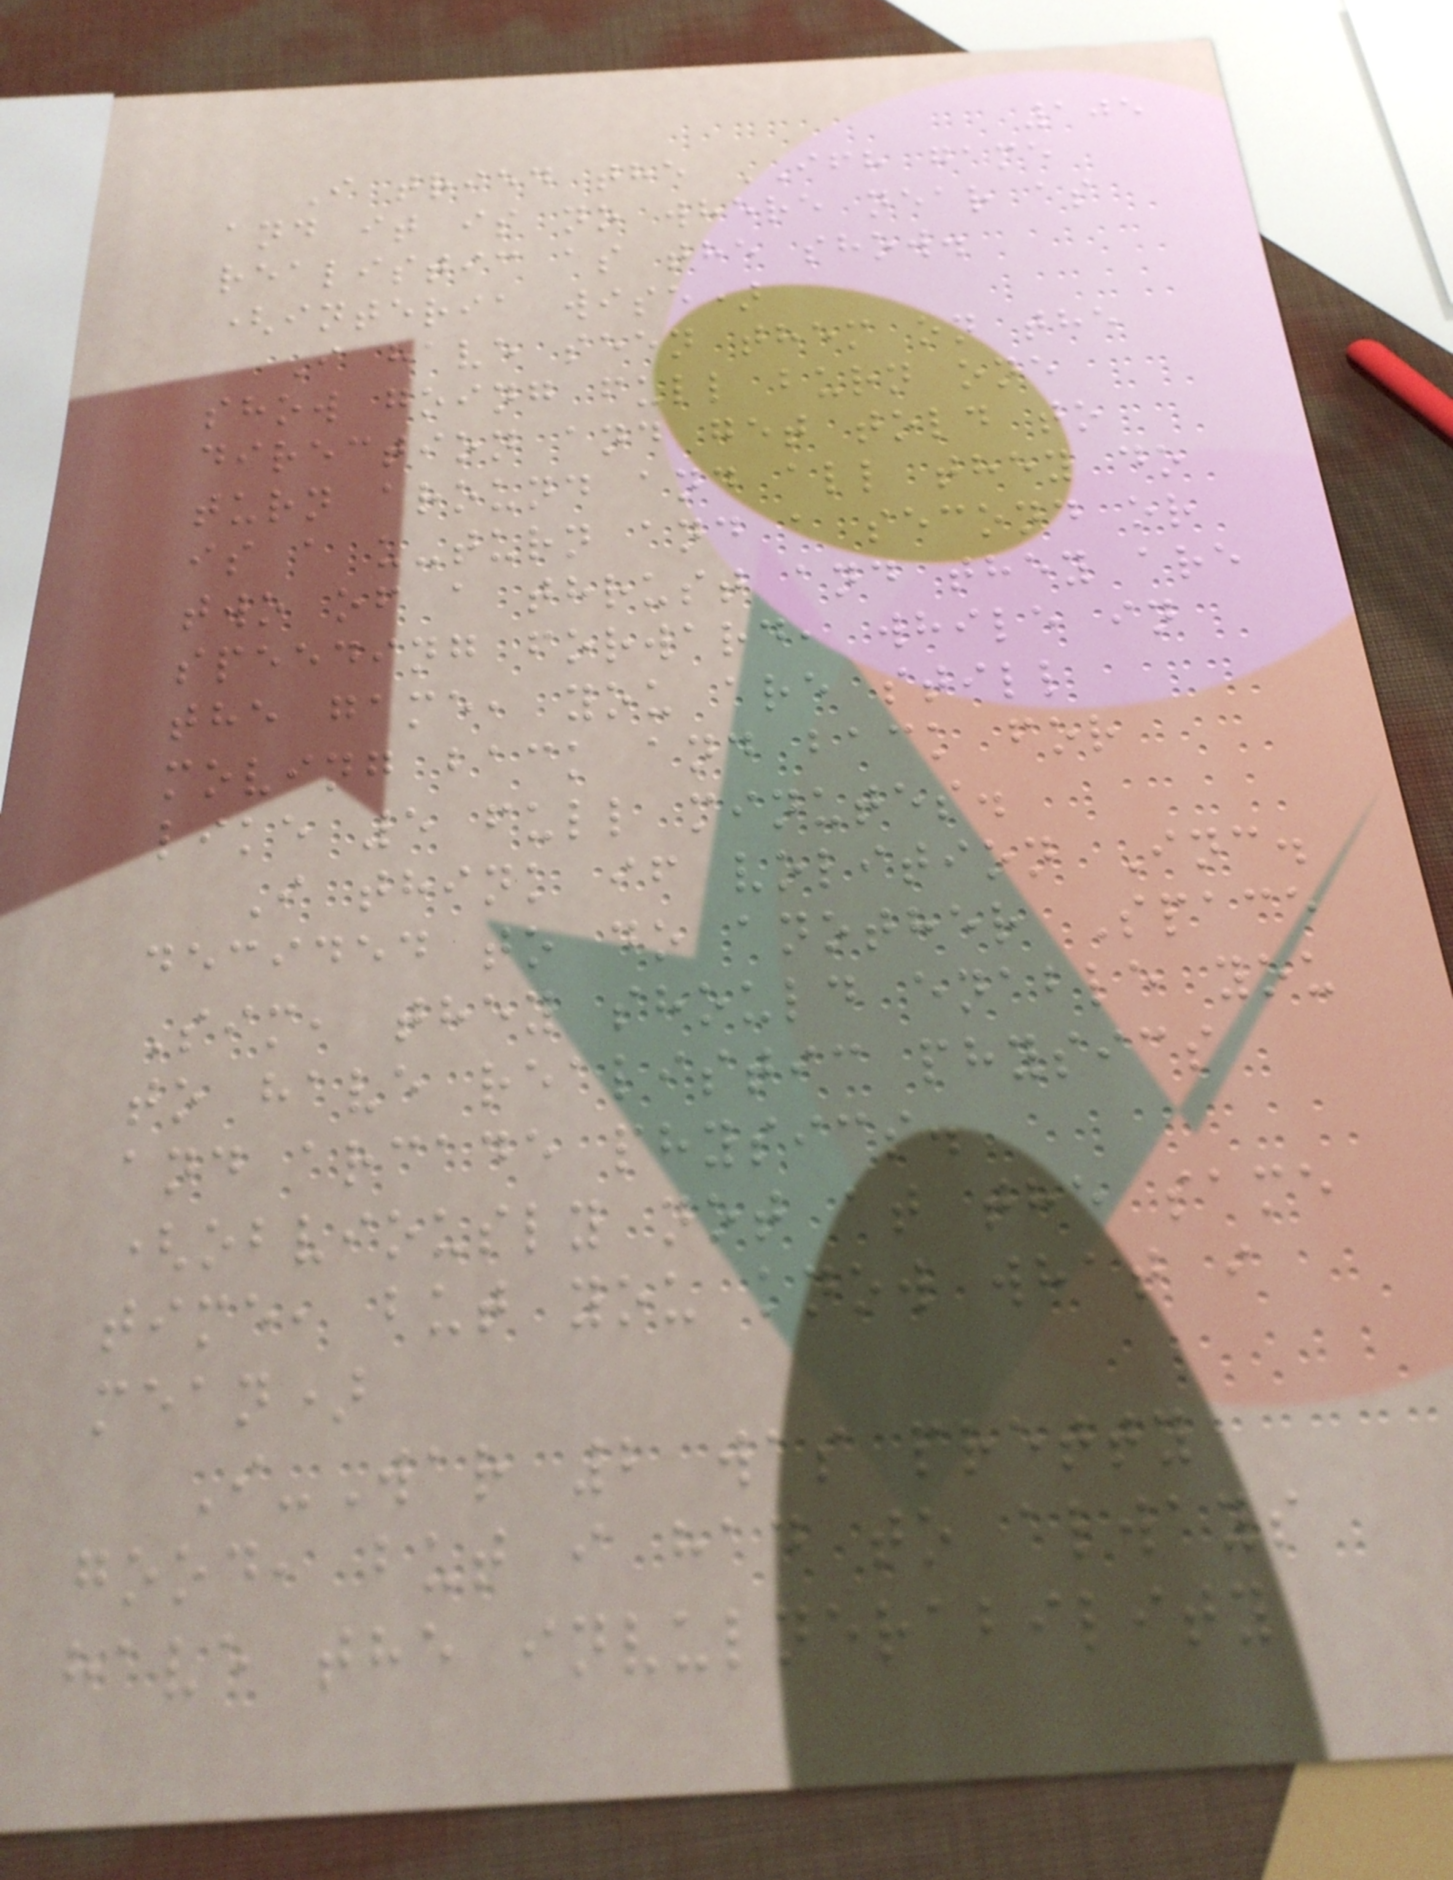105
I tried the IFH game
and it is no where near as
realistic as the show.
(interia wise)
I have seen them on the
show going full burn one
direction and get told to
turn around and all they do
is a u-turn and a second or
two of a thrust and they are
speeding forward, while in
the game, you are still
moving back and back for
like 5 full minutes.
I think if volition Inc.
decided to do another Space
Sim, they should enable you
to have realistic physics
and arcade physics.
(obviously not at the same
time, but you know what i
mean)
I-War 2 was pretty
good, but i had to always
have the invulnerability
